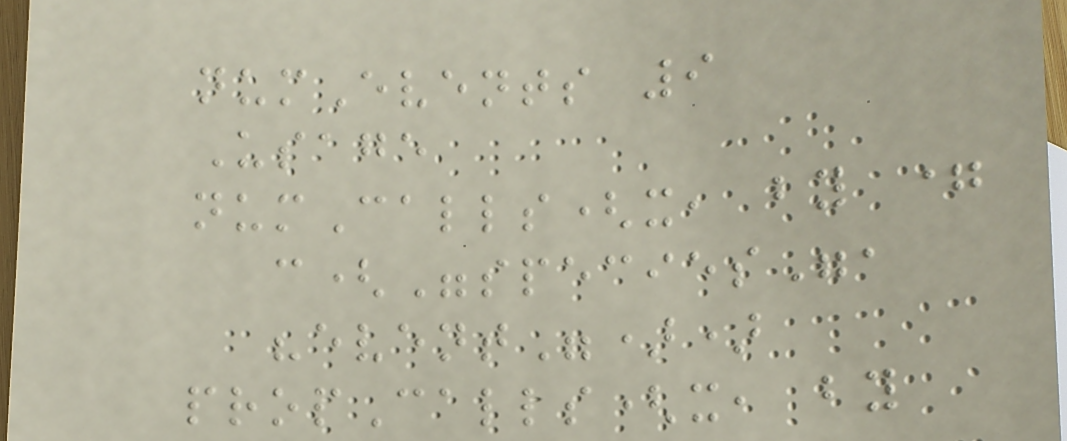numEvents 9
Usage
numCalls(x, by =
c("species",
"event"))
propCalls(x, by
